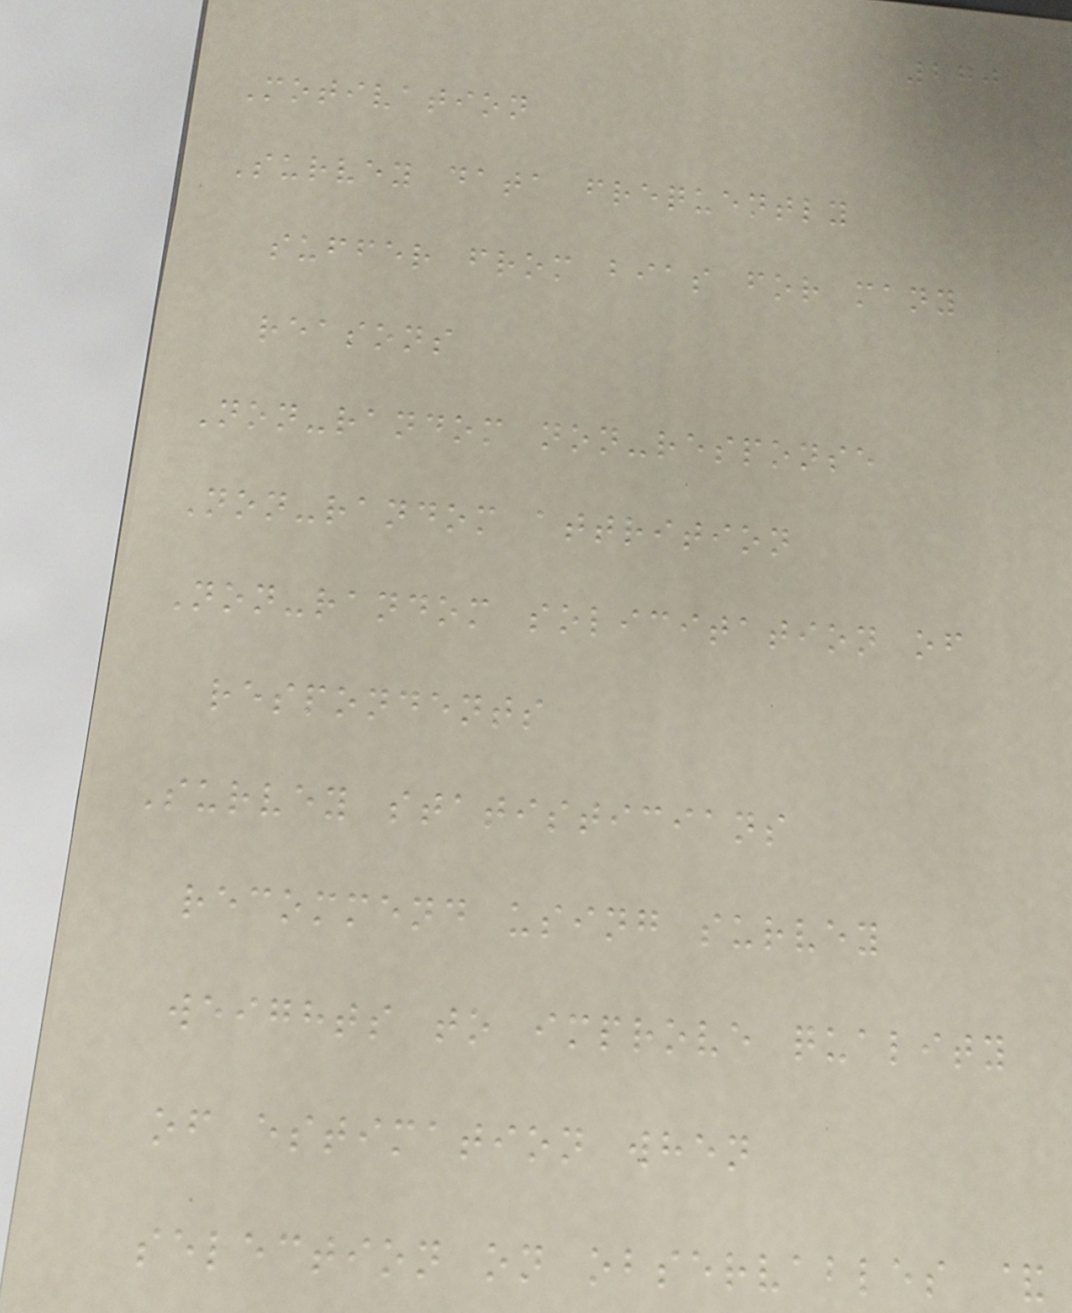270
Motivation
Survey data frequently
suffer from bias for many
reasons
Non-random non-response
Non-random attrition
Non-random solicitation of
respondents
Survey statisticians
recommend using survey
weights to improve quality
of estimation when
selection on observables &
